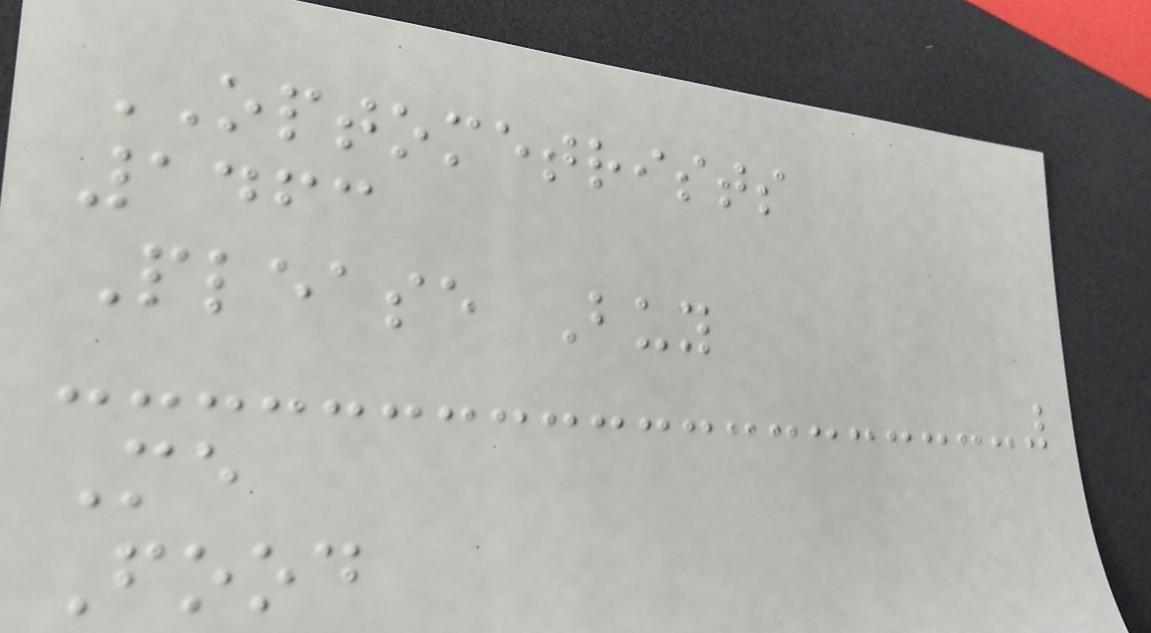OPTOMETRISTS
1463
Please Buy
Me
Food
